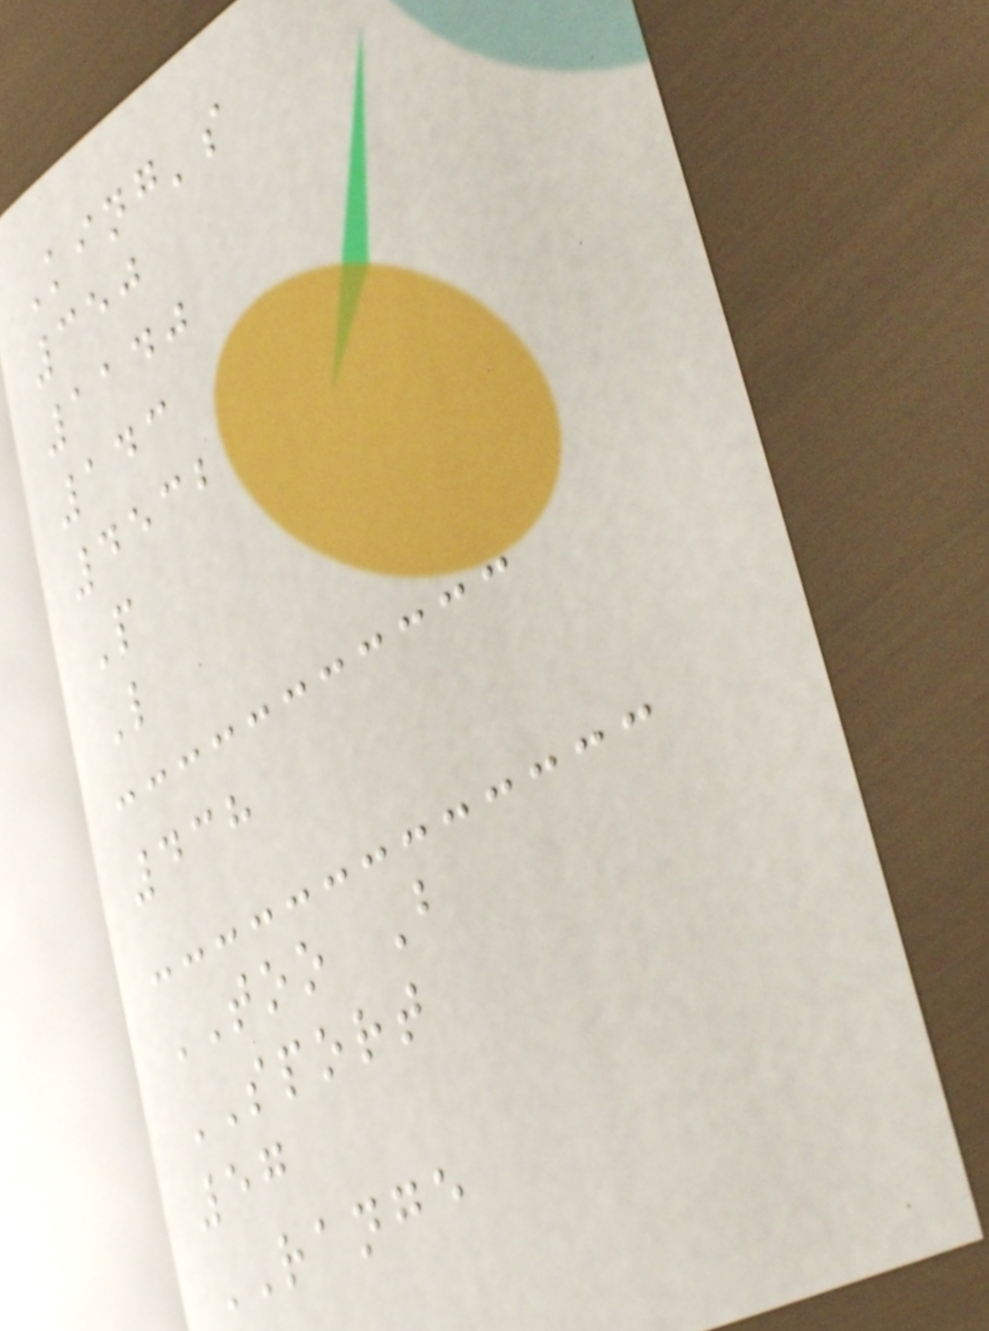King's
350
1140
143
4532
P
L
438
TOO B
SPORT
57
RANGE
